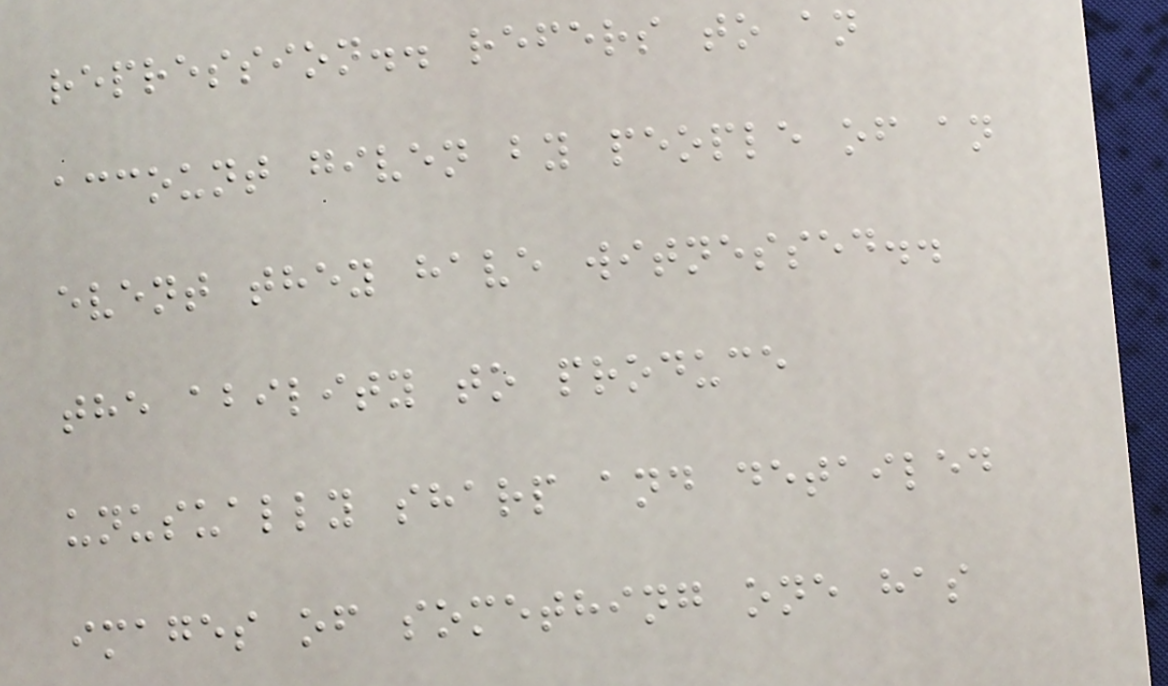repression.. refers to an
account given by people of an
event they have witnessed..
the ability to produce
unusually sharp and detailed
images of something one has
